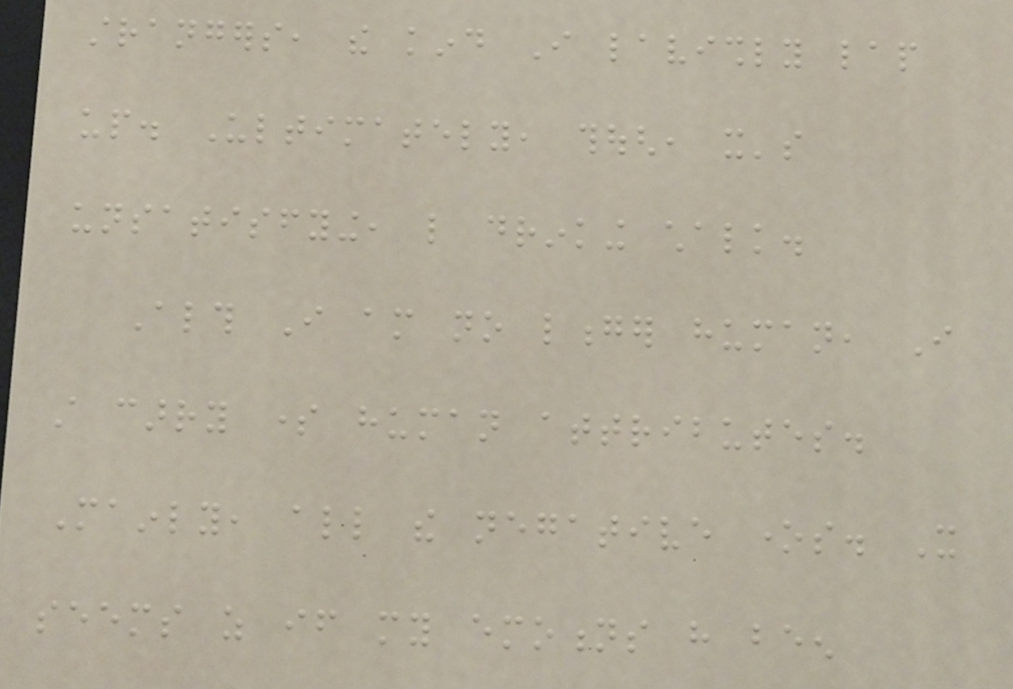strangers, the kind I lavishly lap
up. Ultimately, though, it's
unsatisfying, like drinking chalk.
Although I am no longer human, I
still carry some human attributes.
Mainly, all the negative ones. It
seems as if my emotions have been
